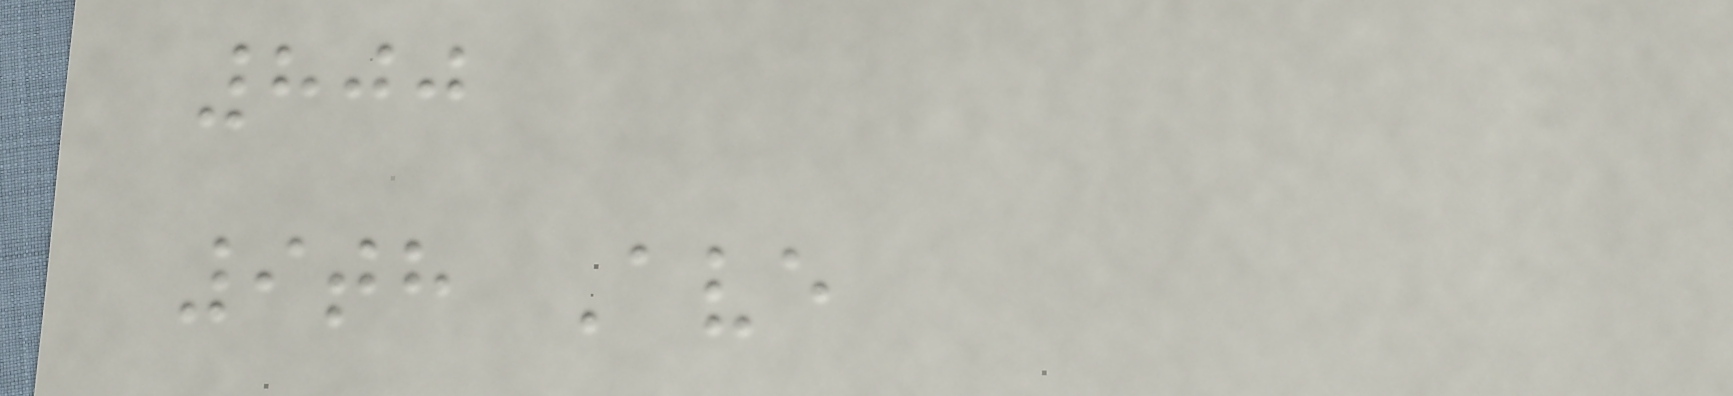800
9th Ave
